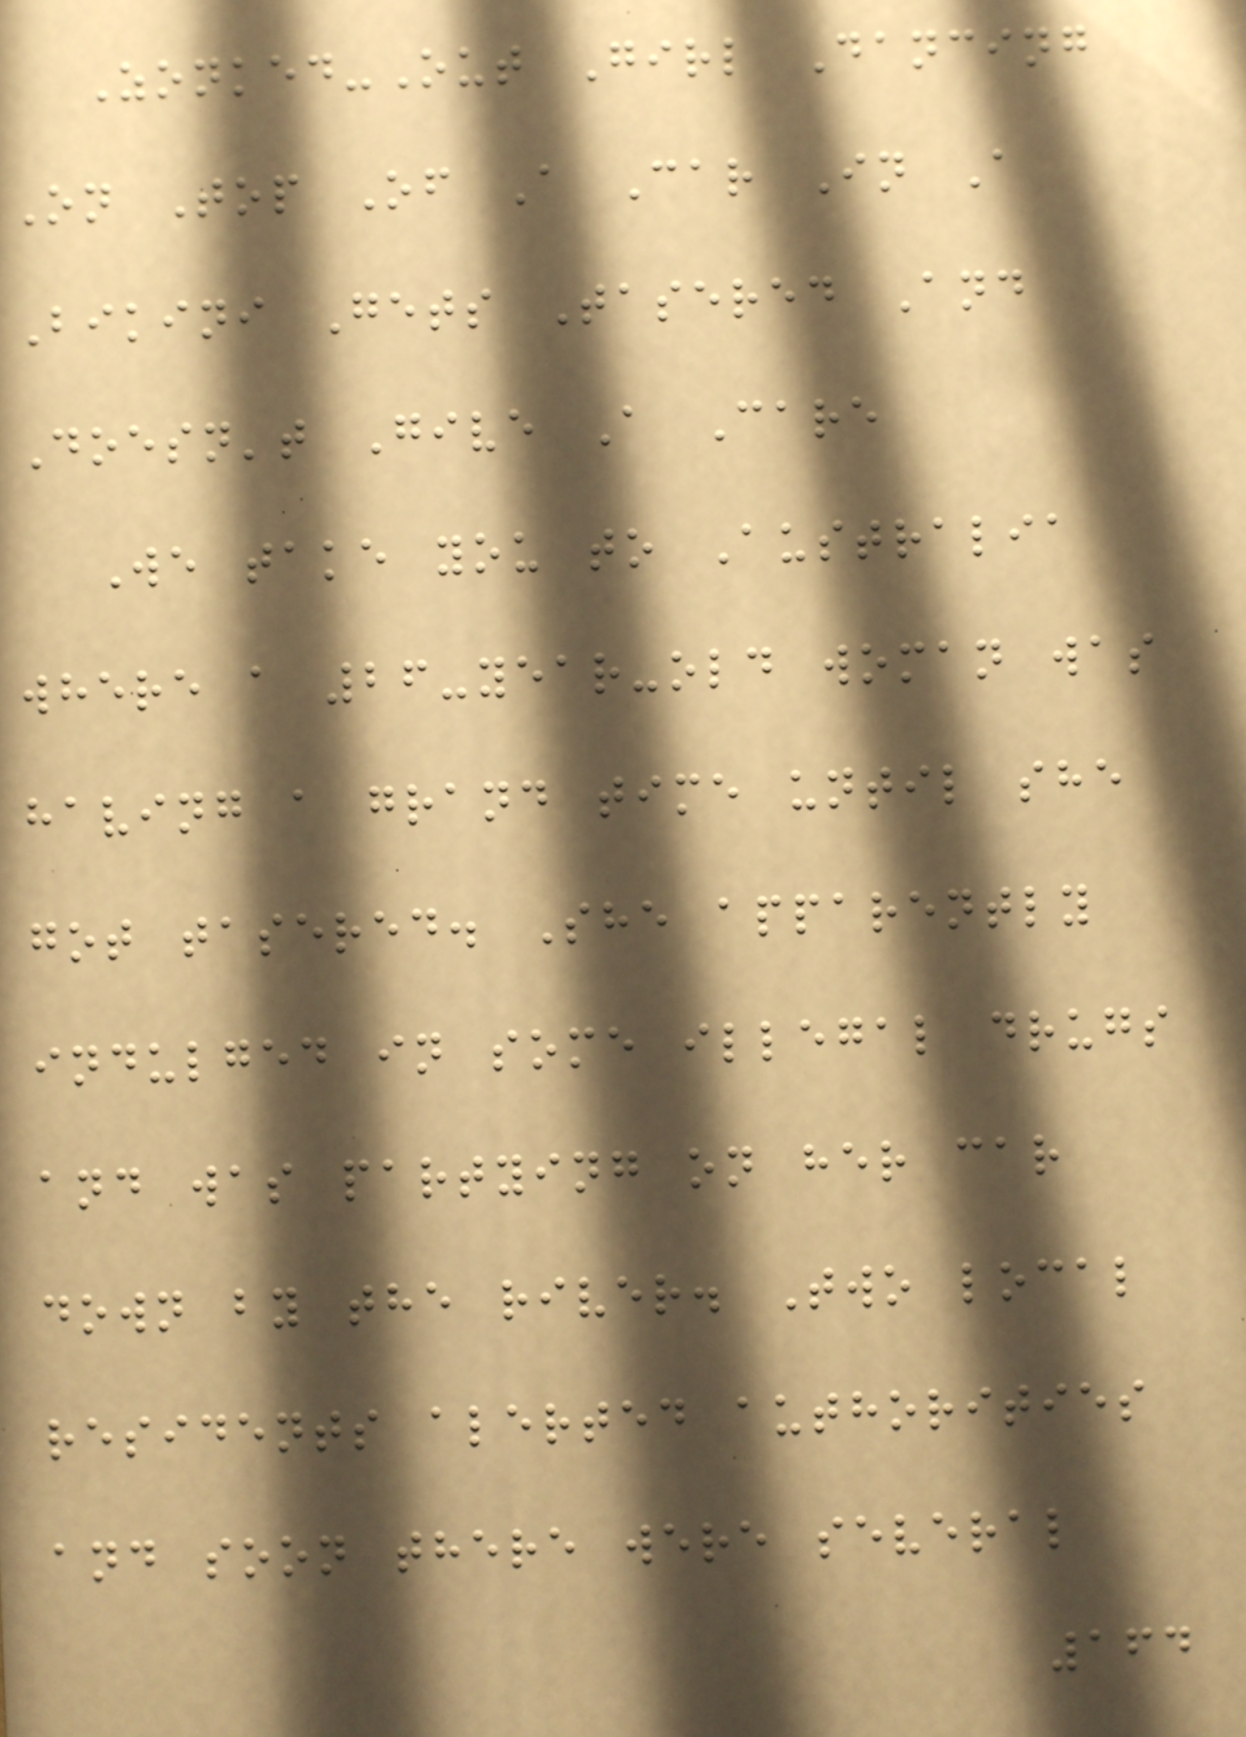Zonked-Out Girl Dancing
On Top Of A Car In A
Bikini Gets Tasered And
Doesn't Give A Care
We take you to Australia
where a 26-year-old woman was
having a grand time until she
got tasered. She apparently
indulged in some illegal drugs
and was partying on her car
down by the river. Two local
residents alerted authorities
and soon there were several
164
